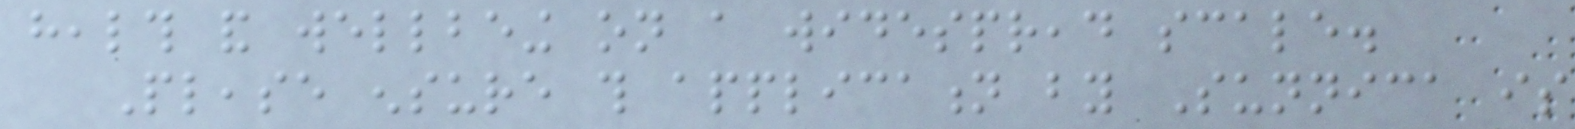health and wellbeing on a widespread scale.
Please ensure this application by Sunnica is
